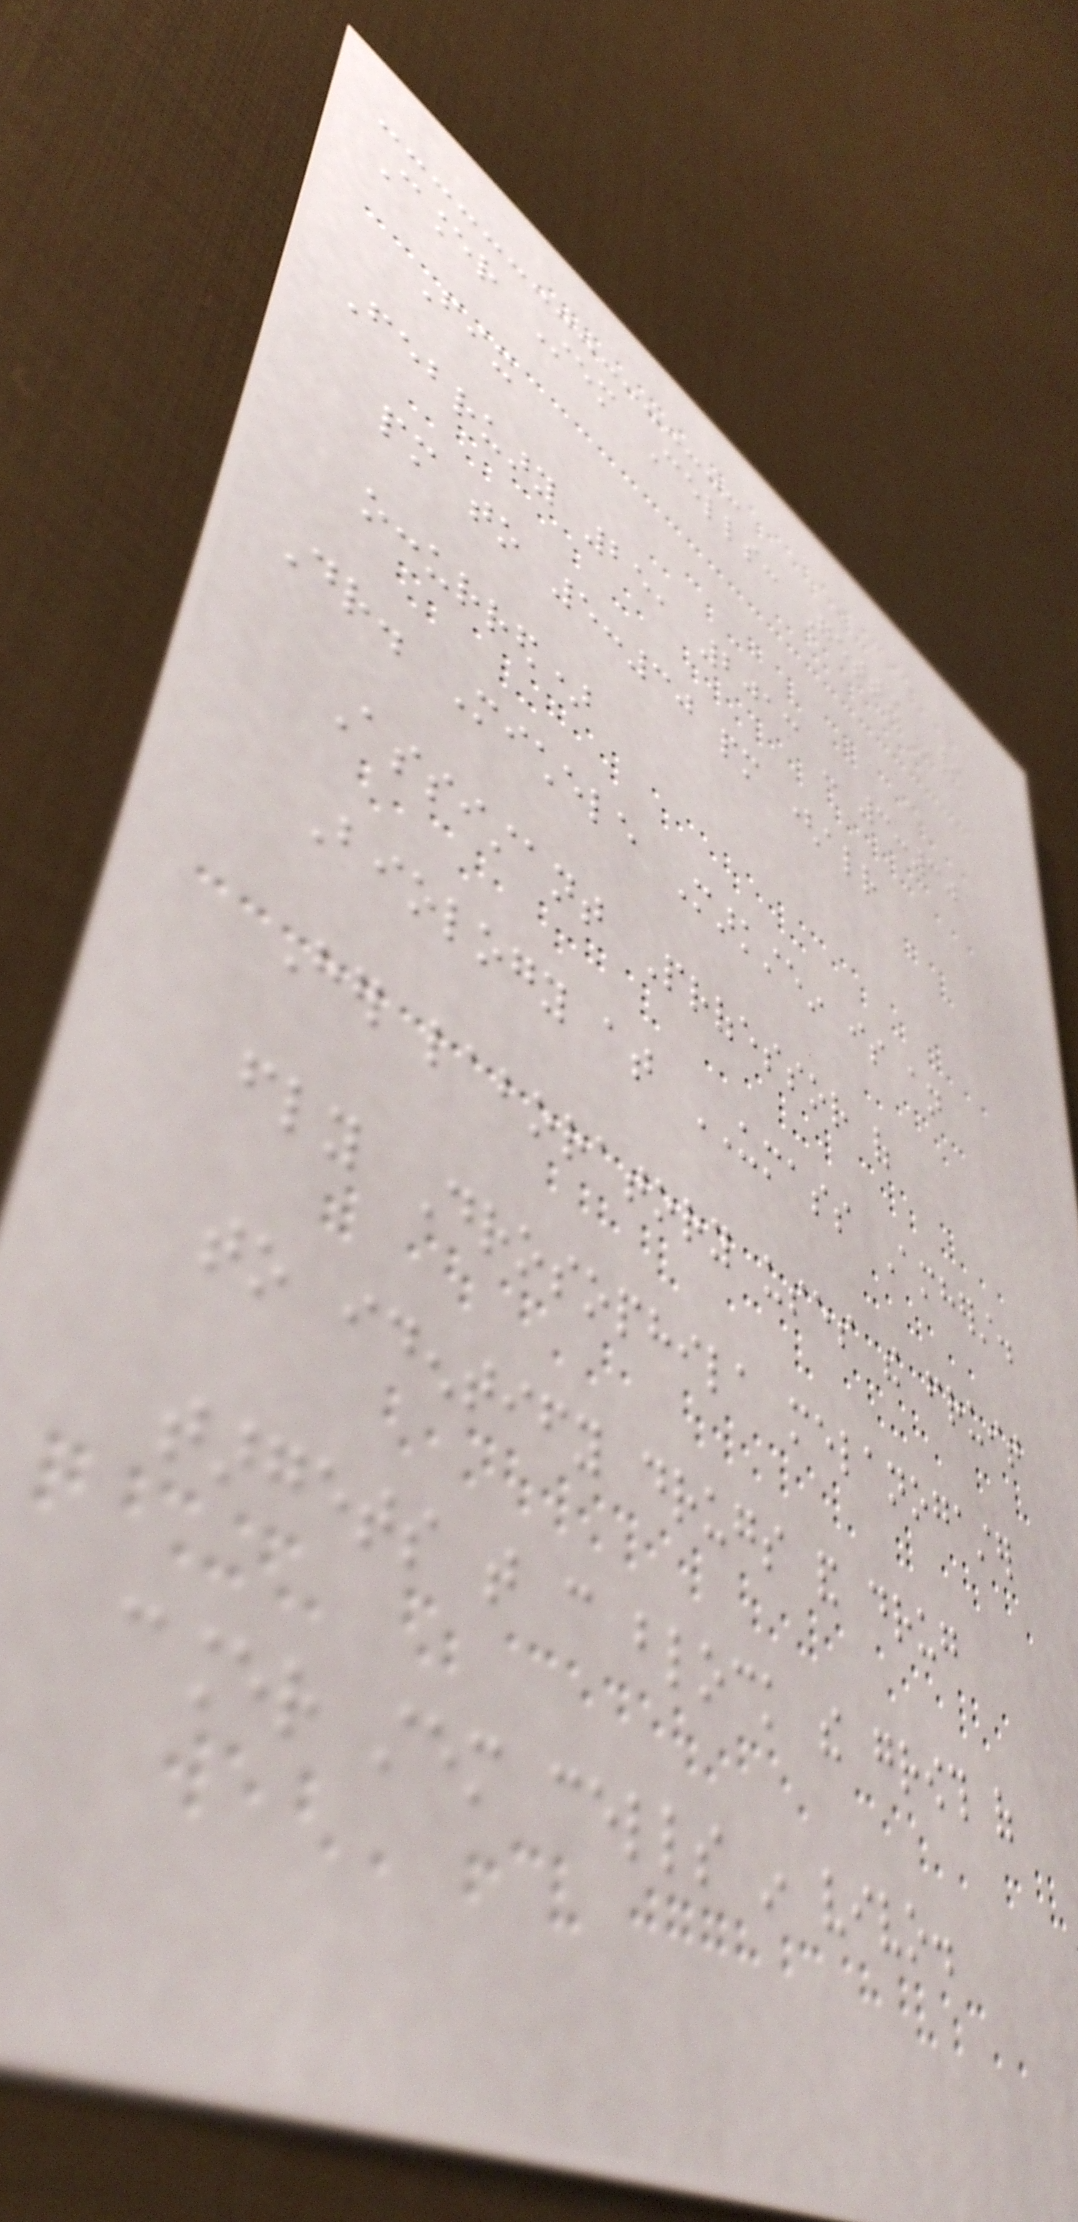Cancer Stem Cells: Getting Their
Fix
February 25, 2013 - 3:30
pm to 5:30 pm (already
occurred)
Dr. Michele Markstein is an
Assistant Professor of
Biology at UMASS Amherst.
Her laboratory uses the fruit
fly Drosophila melanogaster
to identify drugs and drug
targets that can block the growth of
cancer stem cells in vivo.
